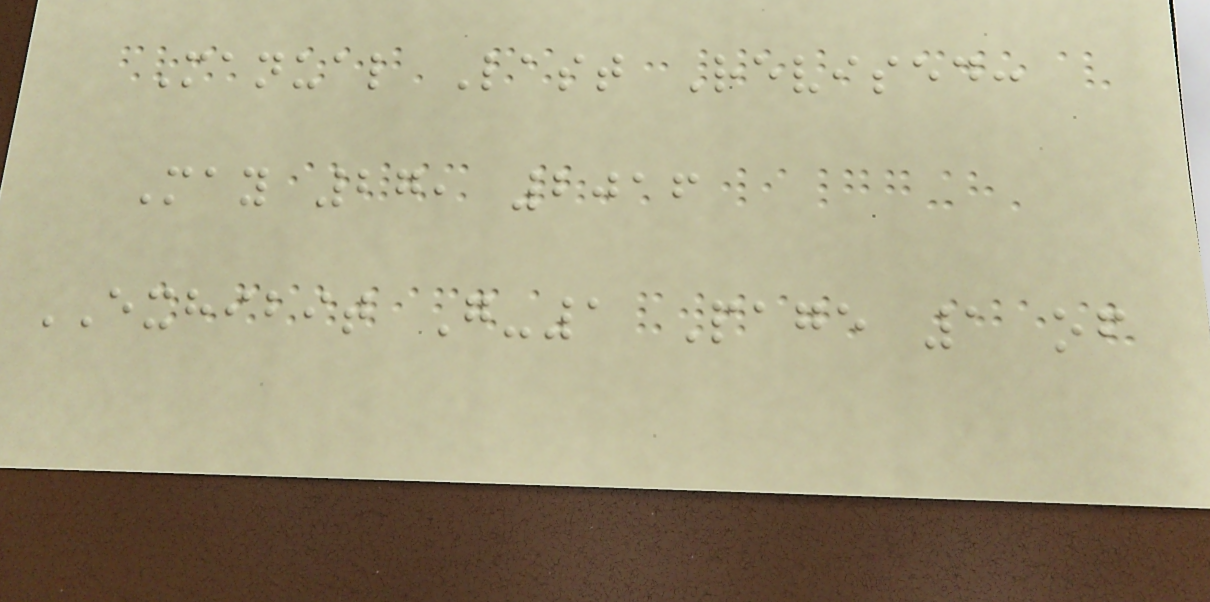Manual Last Revised:
May 27, 2016
EXHIBIT G-1 Page 1 of
